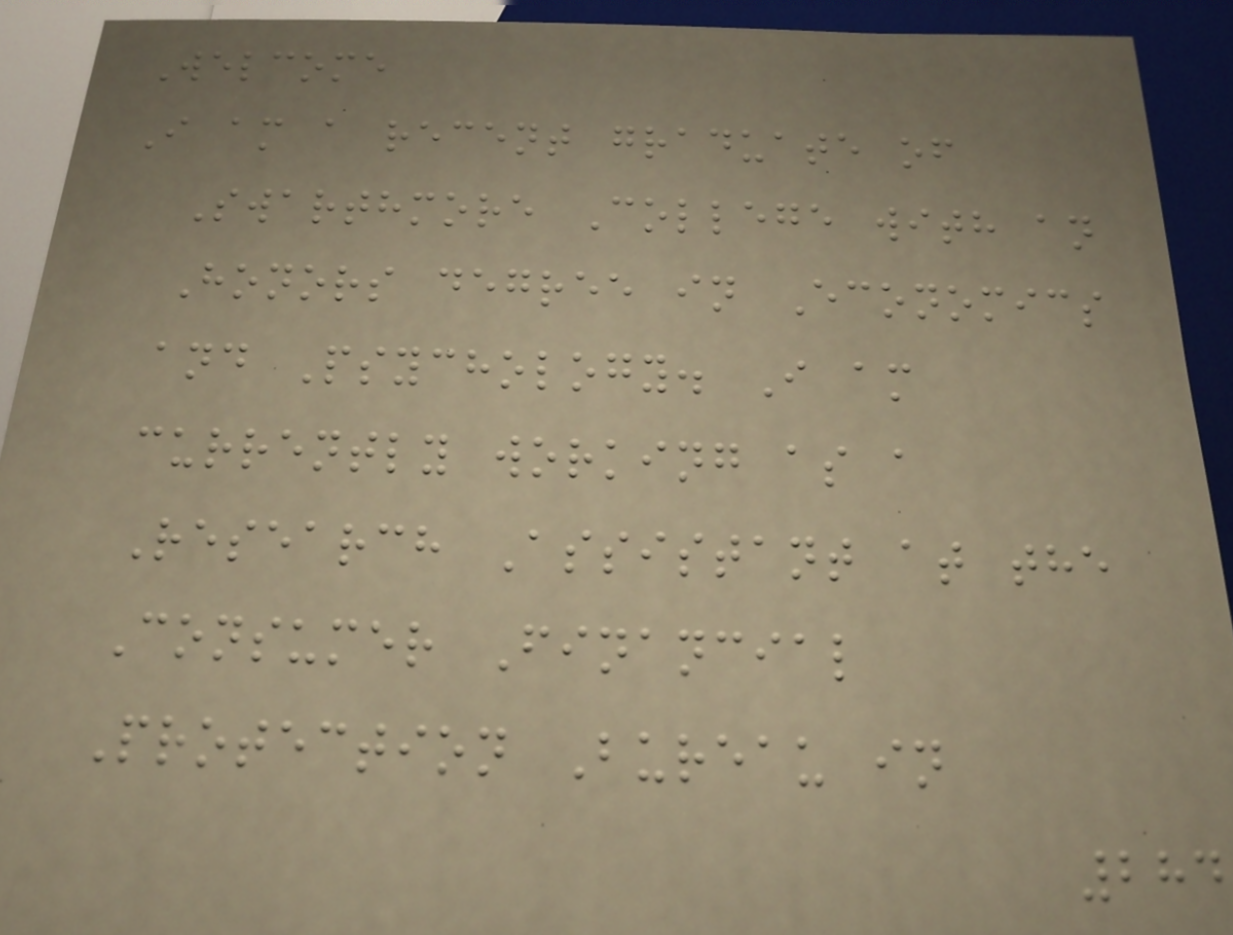Welcome
I am a recent graduate of
Swarthmore College with an
Honors degree in Economics
and Psychology. I am
currently working as a
Research Assistant at the
Consumer Financial
Protection Bureau in
284
